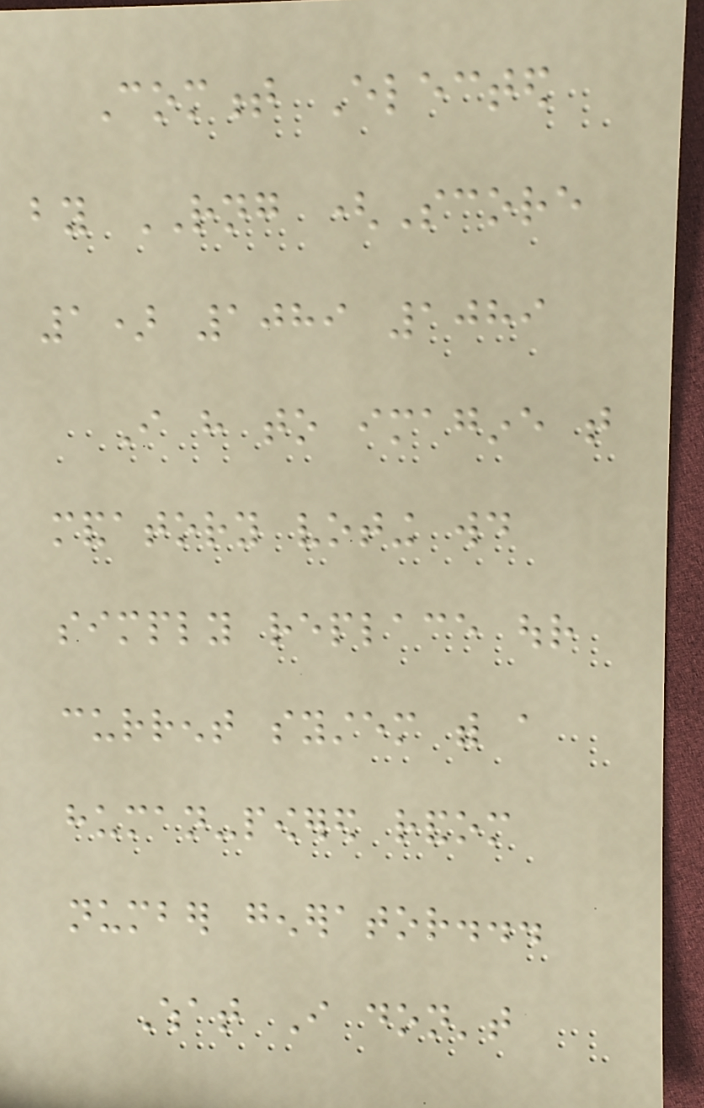Comment Elected
by RNG (Score
1) 1089 1089
I have to imagine that
mandatory voting would
simply replace our
current system with a
human-powered random
number generator...
What I don't
